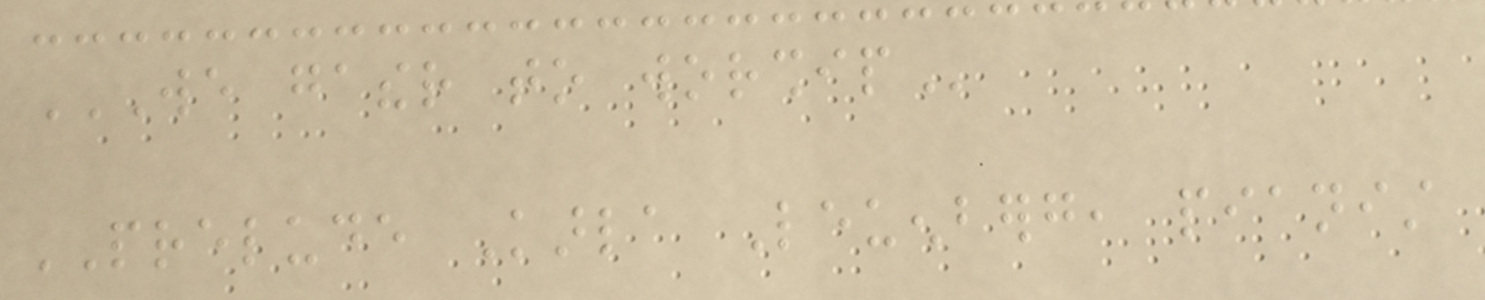WE GATHER TO WORSHIP
PRELUDE Karla Leuenberg, pianist
